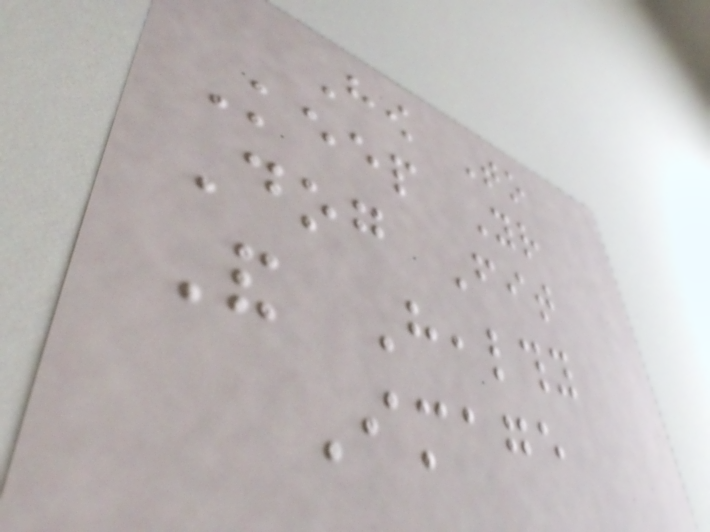How To
Keep Your
Dog Fit
And Healthy
Image
